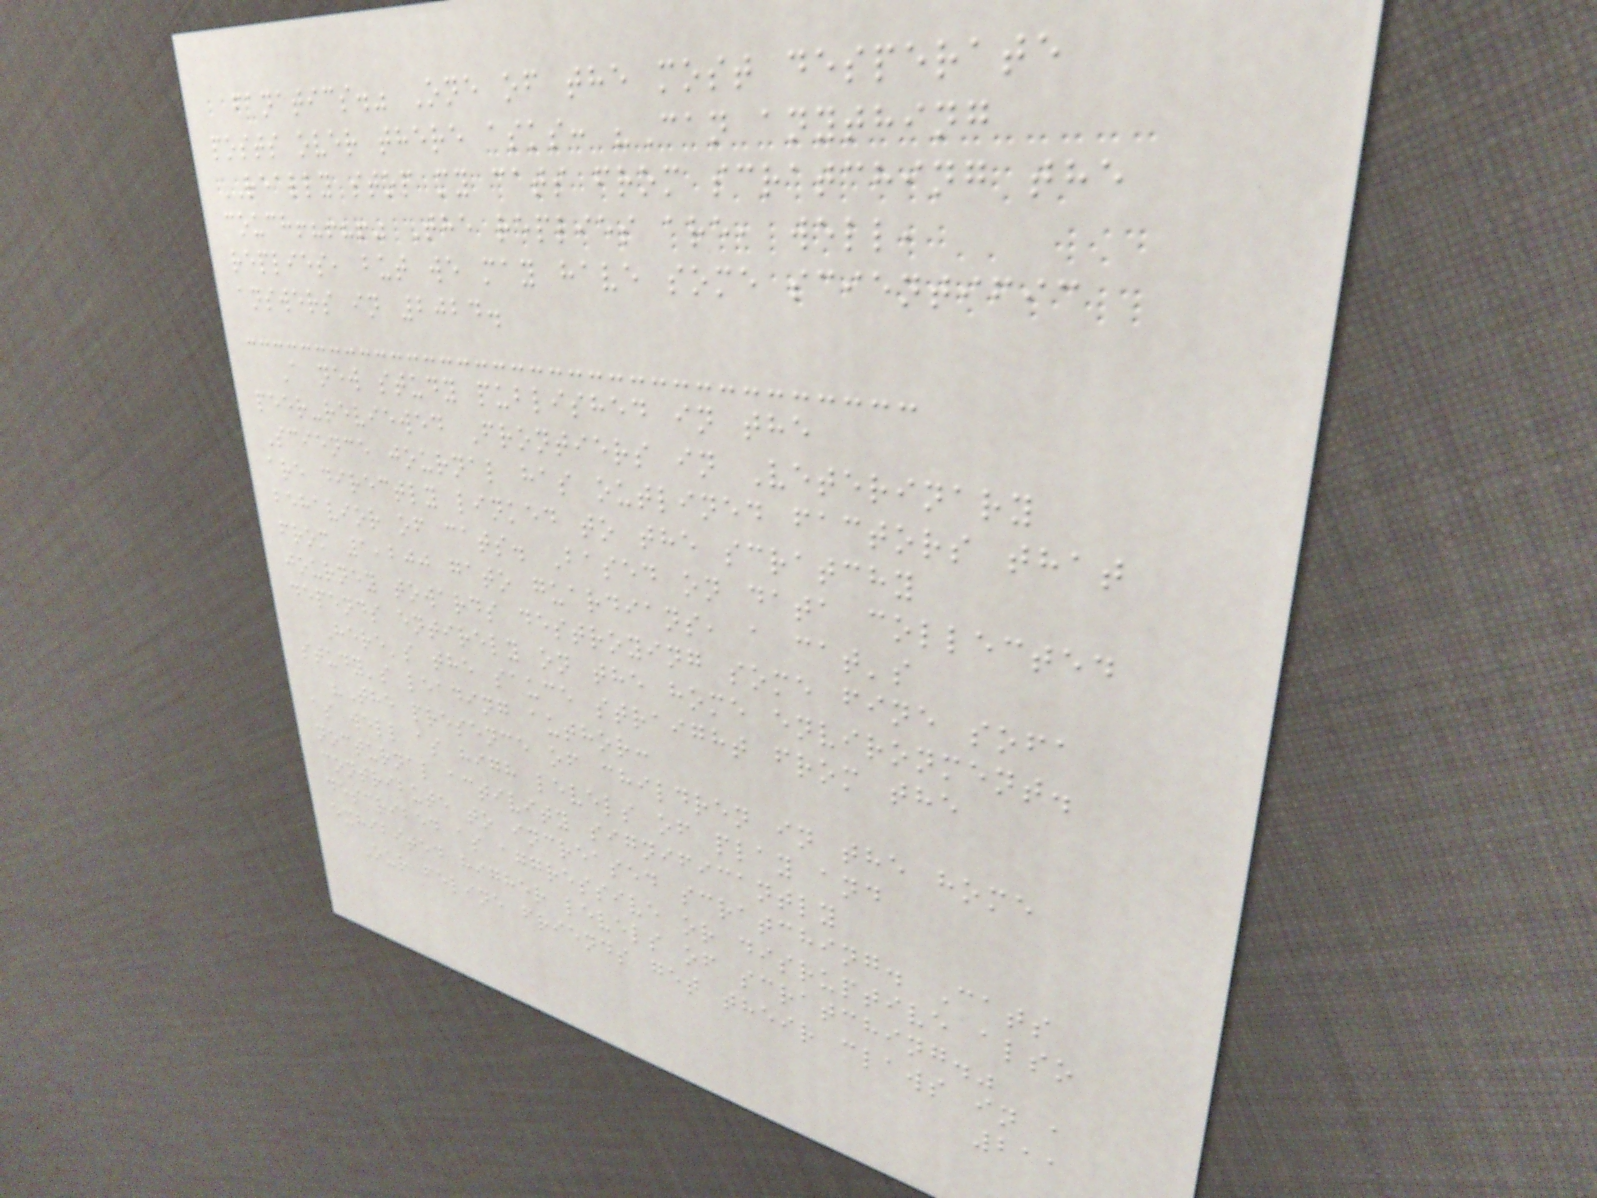fanatics." One of the most desperate
posts over there asks: "Can anything
REALLY stop my cats from scratching the
couch!?!?!" The replies are, well,
replies, but we may have some scientific
answers in 2024.
A new study published in the
peer-reviewed Frontiers in Veterinary
Science journal has outlined factors that
are directly linked to the scratchy
behavior of cats. Based on data collected
from 1,200 gato guardians, a cat's
journey towards destroying some fine sofa
depends entirely on the home environment.
Here's the sauce straight from the
study's leading author:
"The presence of children in the home
as well as high levels of play and
nocturnal activity significantly
contribute to increased scratching. Cats
described as aggressive or disruptive also
exhibited higher levels of scratching."
Our feline friends get their claws in a
211
